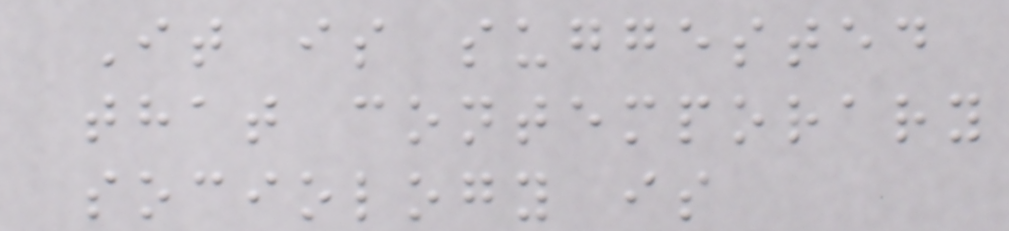It is suggested
that contemporary
sociology is
